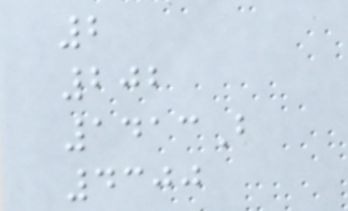2
202
1413B
4300
